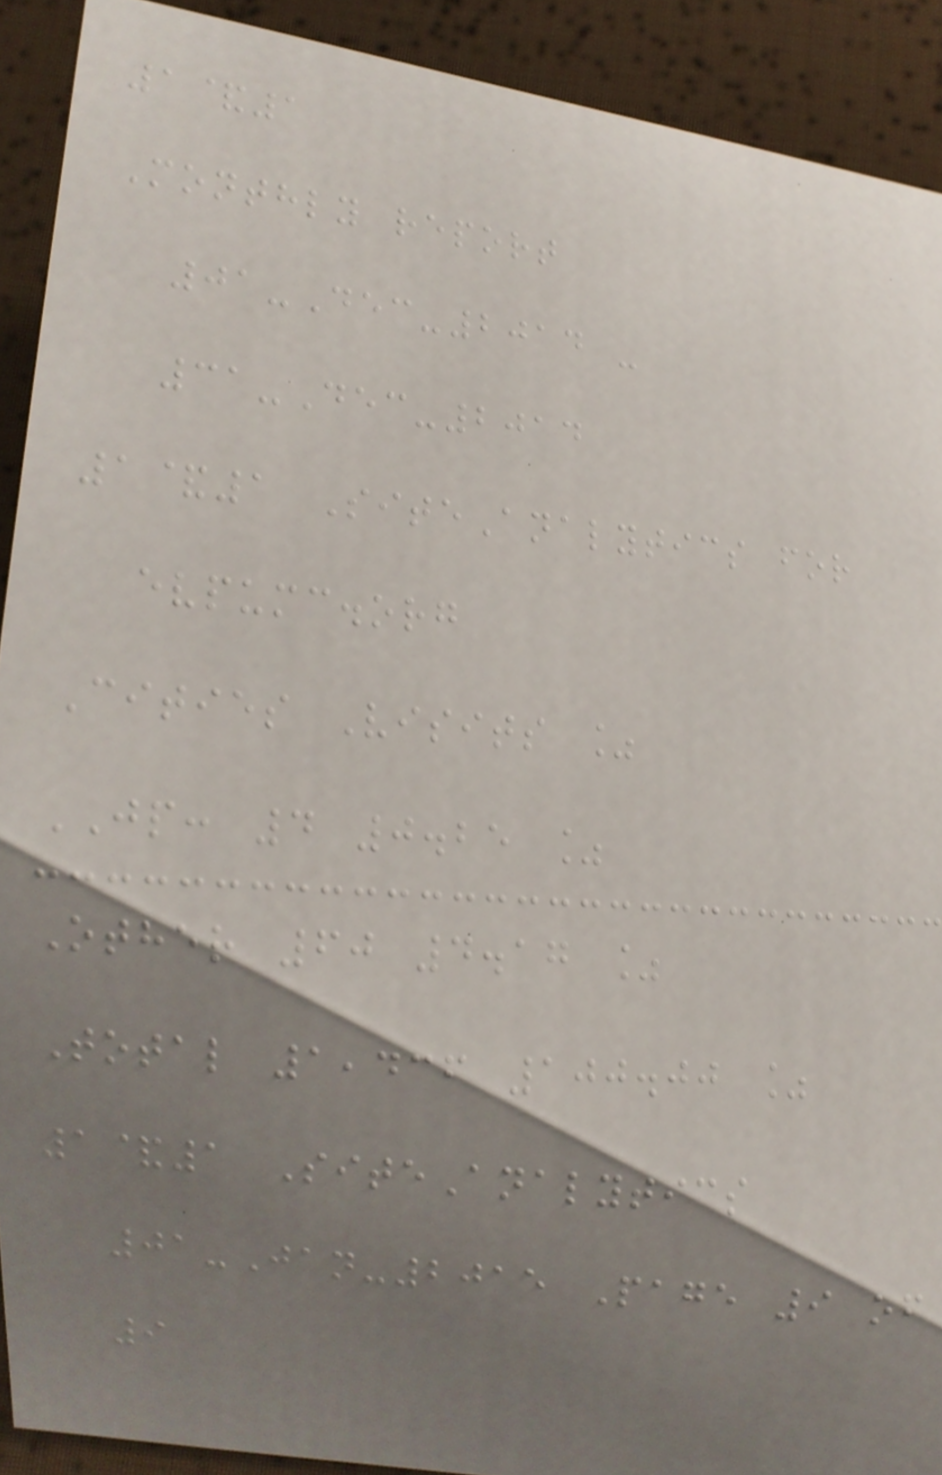1&1
Monthly report
01-Dec-2014 -
31-Dec-2014
1&1 SiteAnalytics for
evpumc.org
Cities Visits %
JP: 4 0.25 %
Other 60 4.17 %
Total 1,436 100.00 %
1&1 SiteAnalytics
01-Jan-2015 Page 9 of
9
